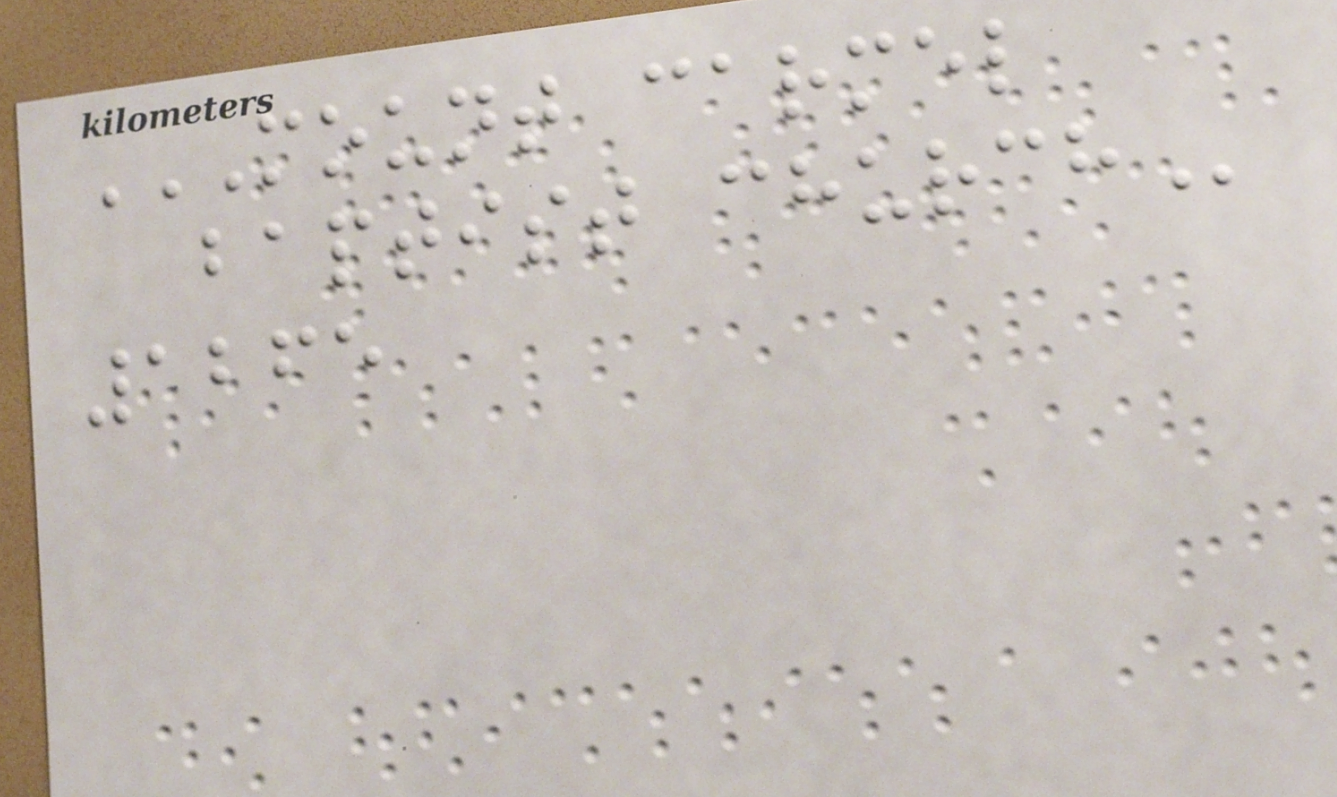MOUNT CARMEL
BAPTIST CHURCH
1265
